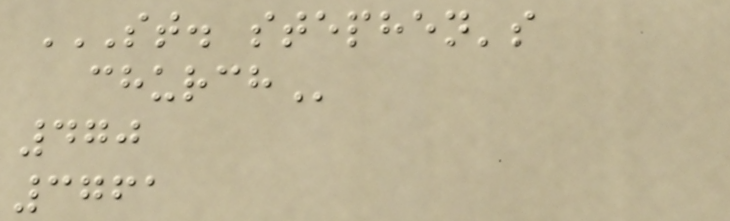ST. STEPHEN'S
CHURCH
470
3761
